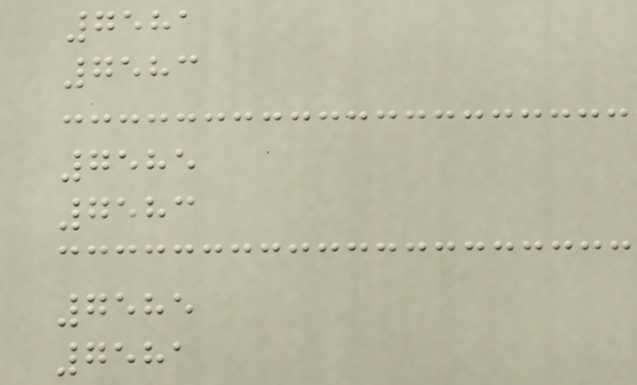7581
7583
7585
7583
7585
7581
